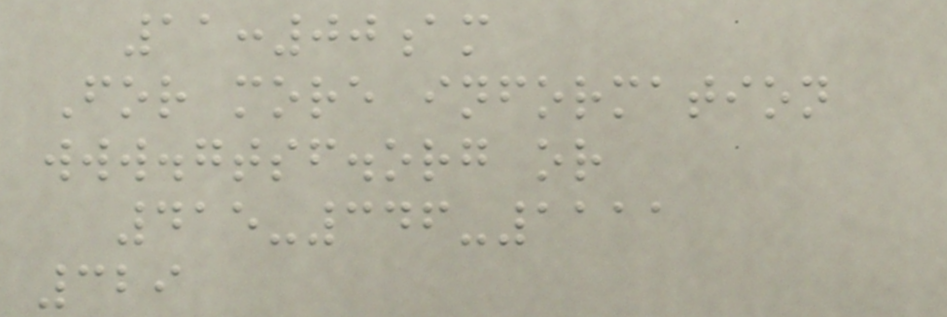11:00am
For more information
www.gtsf.org or
415-346-1111
329
